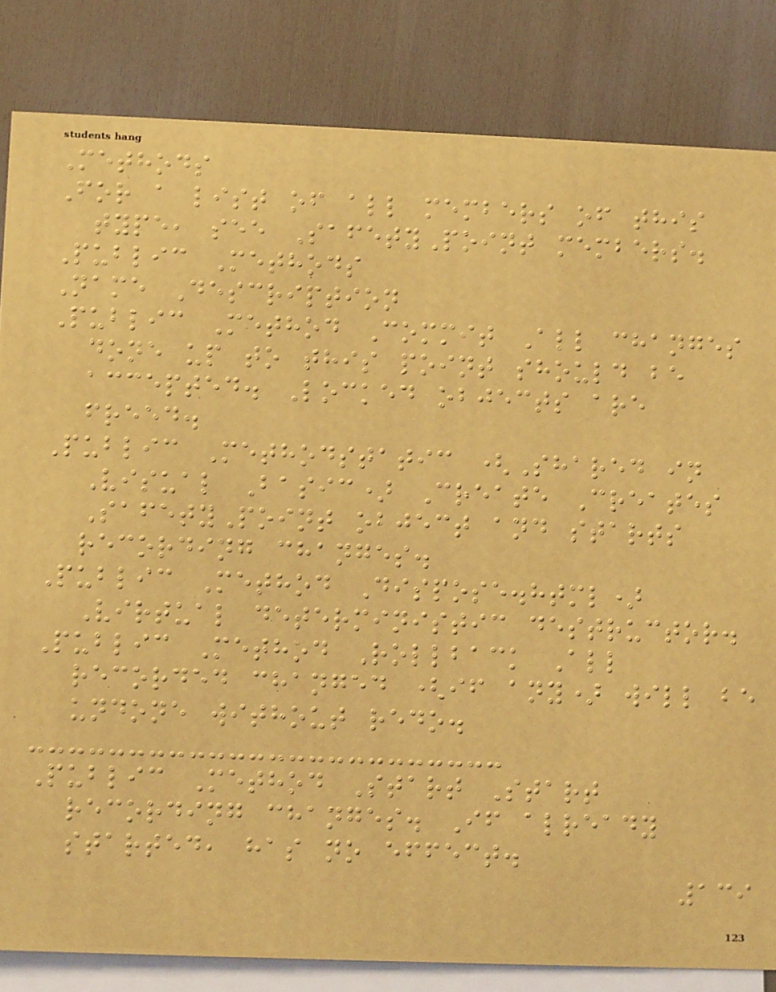Methods
For a list of all members of this
type, see SafetyPoint members.
Public Methods
Name Description
Public Method Commit All changes
done up to this point should be
accepted. Locked objects are
freed.
Public Methodstatic (Shared in
Visual Basic) Create Creates
SafetyPoint object and starts
recording changes.
Public Method Dispose.html)
Virtual deterministic destructor.
Public Method Rollback All
recorded changed (if any) will be
undone without redo.
Public Method Start Start
recording changes. If already
started, has no effect.
139
